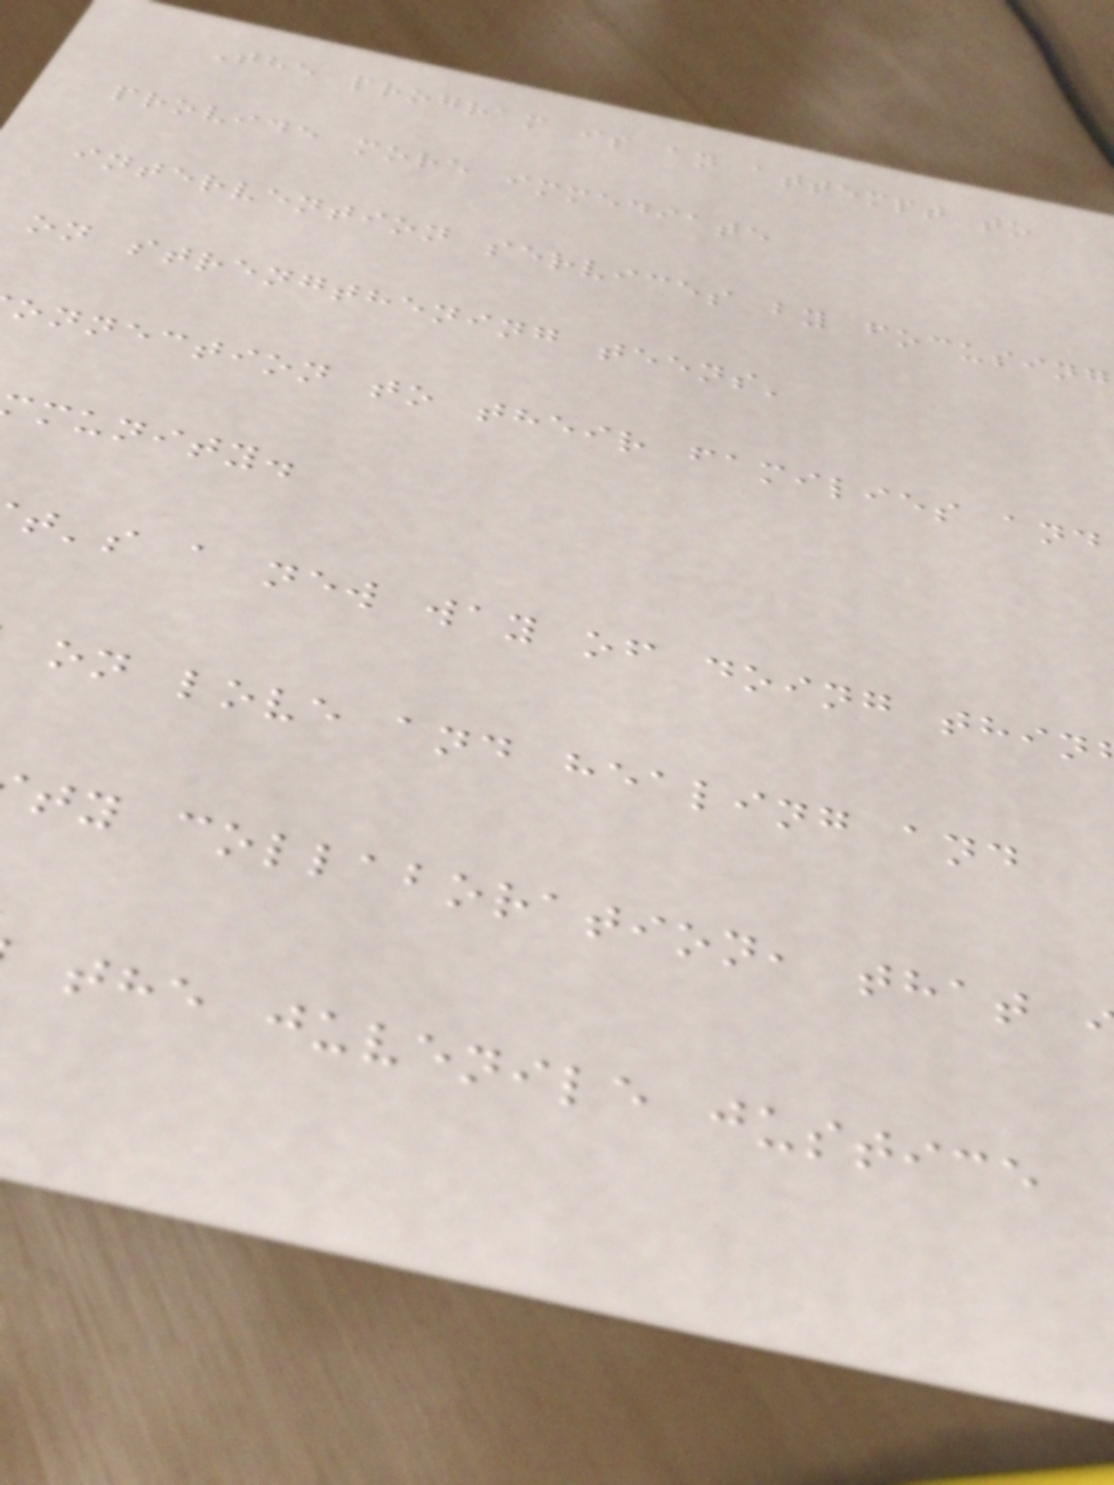The program is an attempt to
provide more immediate
intervention services by focusing
on strengthening teens'
onnection to their families and
munity.
t's a new way of doing thin
on love and healing and
ty collaboration, that
the juvenile justice
